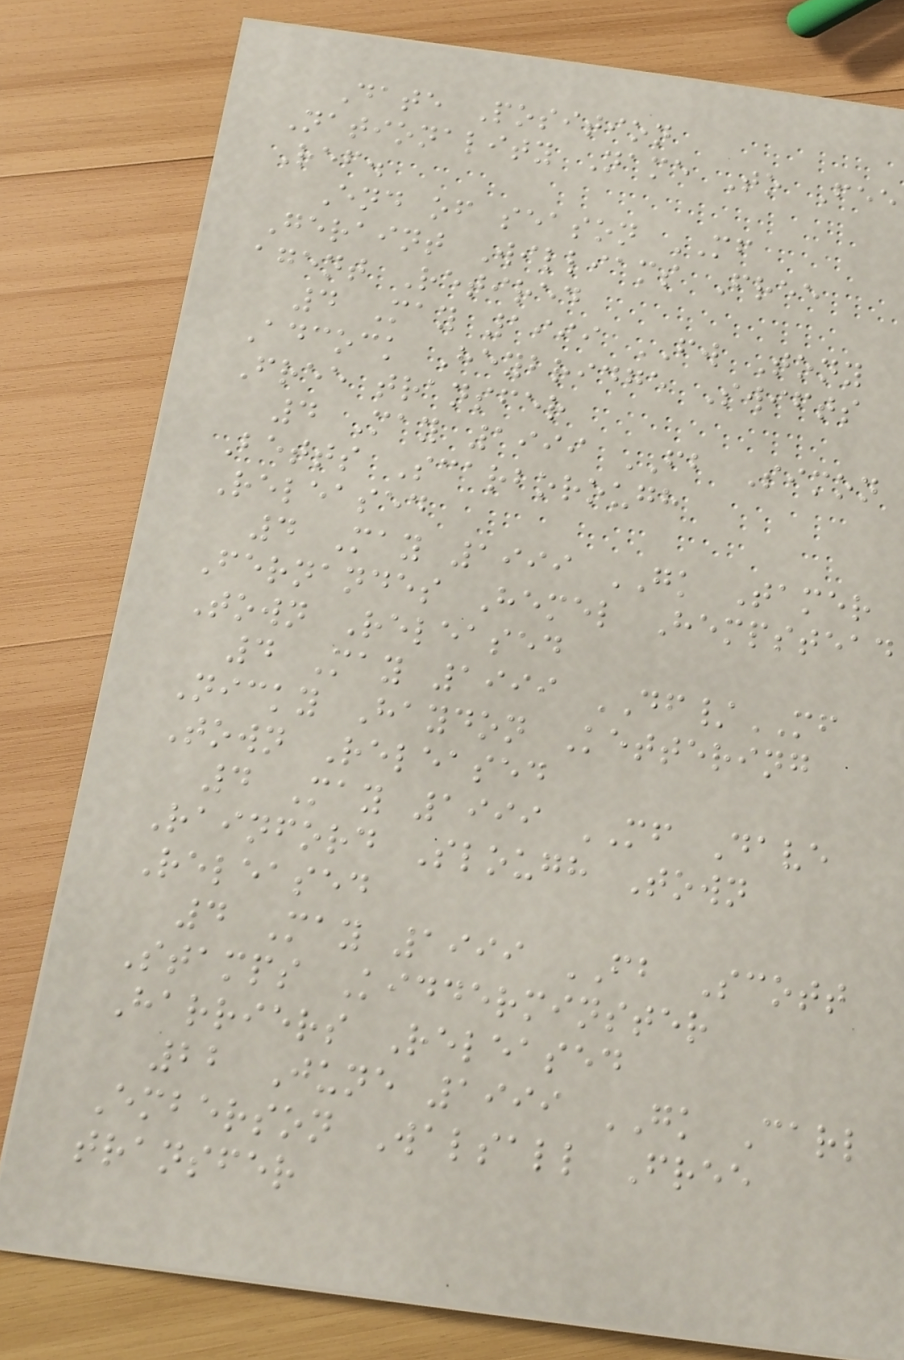Date Position
Nationality Name To Fee
Ref.
End of season MF
Geraint Williams Free
agent Retired
4 May 1999 FW Tony
Adcock Heybridge Swifts
Free transfer
4 May 1999 FB Simon
Betts Scarborough
Released
4 May 1999 GK Tamer
Fernandes Hemel Hempstead
Town Released
4 May 1999 DF/MF
Nicky Haydon Kettering
Town Released
4 May 1999 MF Dave
Rainford Slough Town
Released
4 May 1999 FB Scott
Stamps Kidderminster
Harriers Released
22 June 1999 GK Carl
Emberson Walsall Free
transfer
